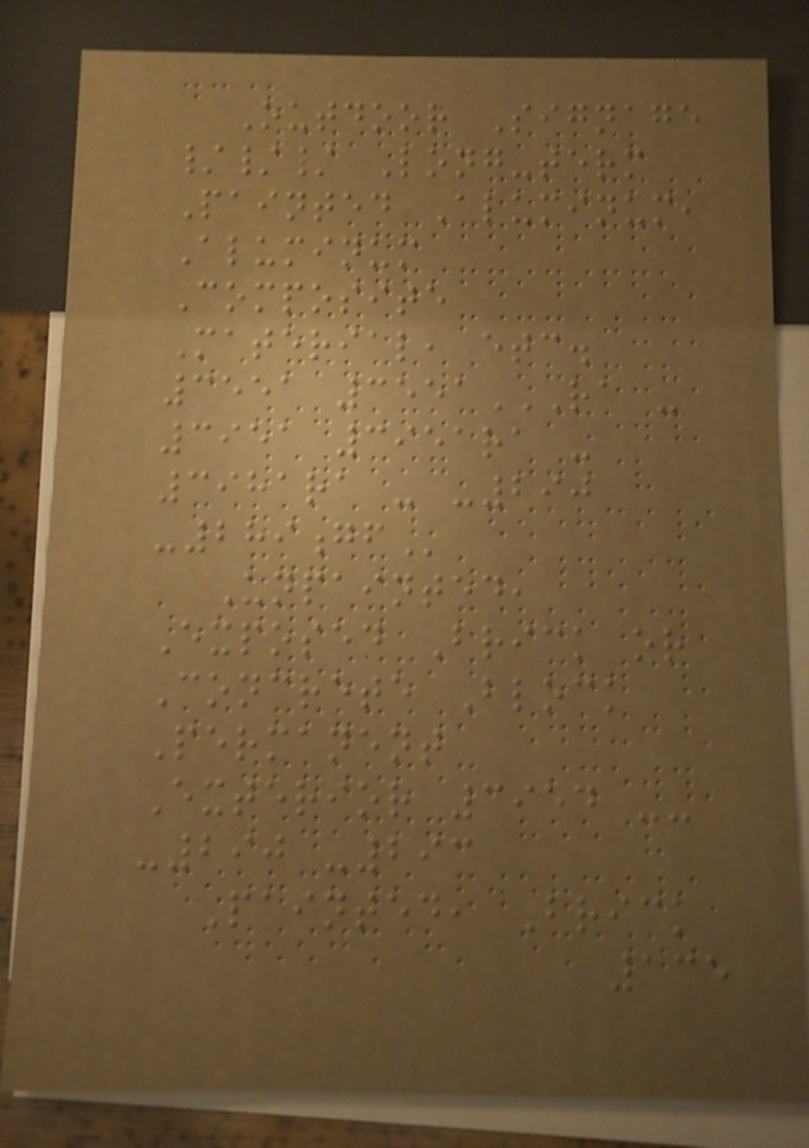Outdoor Signage
/// Long-term
Painted Aluminum,
Aluminum
Composite
Material, etc.
3551 3551RA -
3951 3951RA -
3981RA - -290
-289GF
Unpainted,
Exposed Brick or
Concrete Block
Permanent
Exterior 3954 --
-290 -293
Painted, Brick
135
